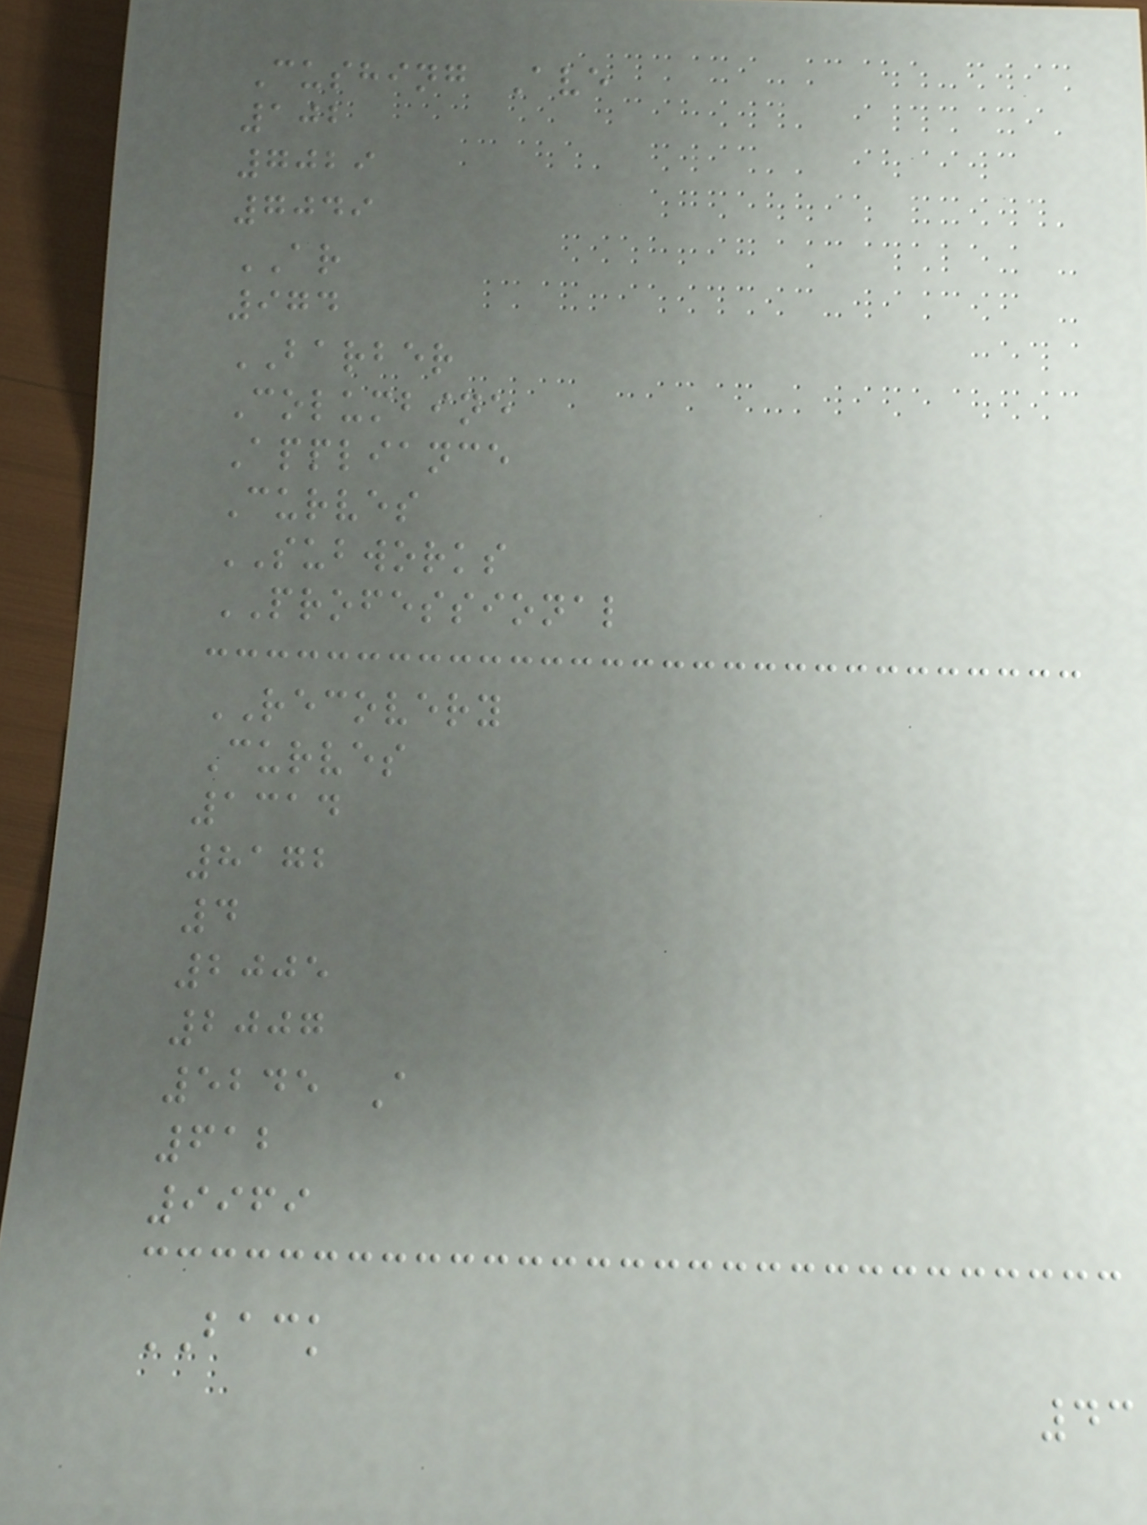Cushing Ave
102
7029
7049
AR
974
BARBER
Columbine
Appliance
Curves
SUBWORKS
PROFESSIONAL
RECOVERY
Curves
1314
8172
4
2005
2007
5245 A
612
9969
BACK
43
